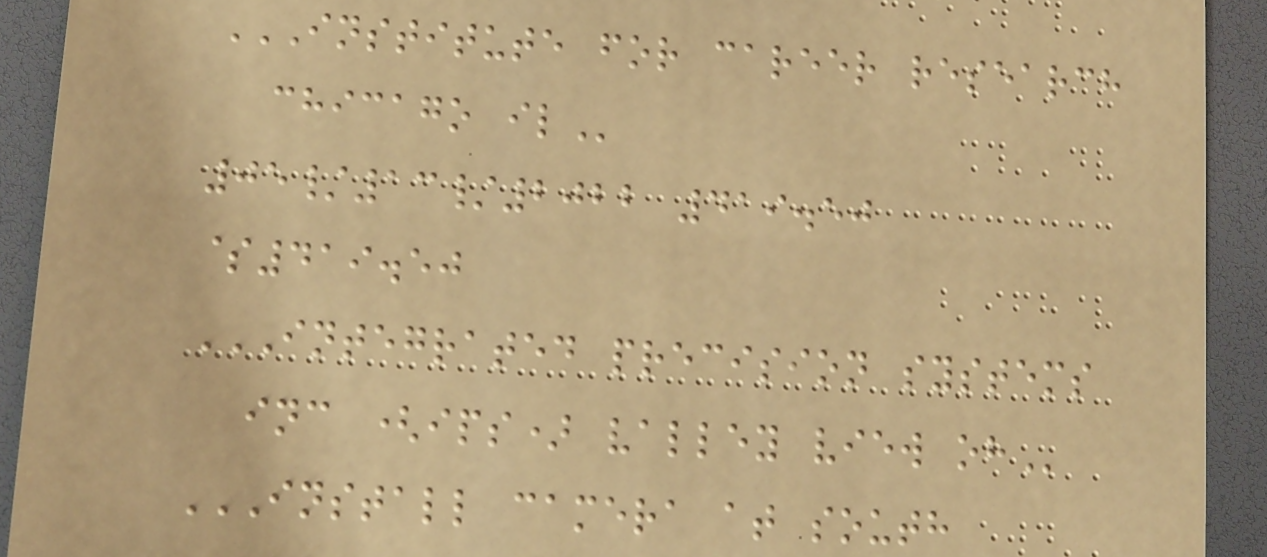INSTITUTE FOR CAREER RESEARCH
CHICAGO IL
05/13/2022 419.50
$419.50
INTEGRATED PRECISION SYSTEMS
INC (IPS) VALLEY VIEW OH
INSTALL CAMERA AT SOUTH
